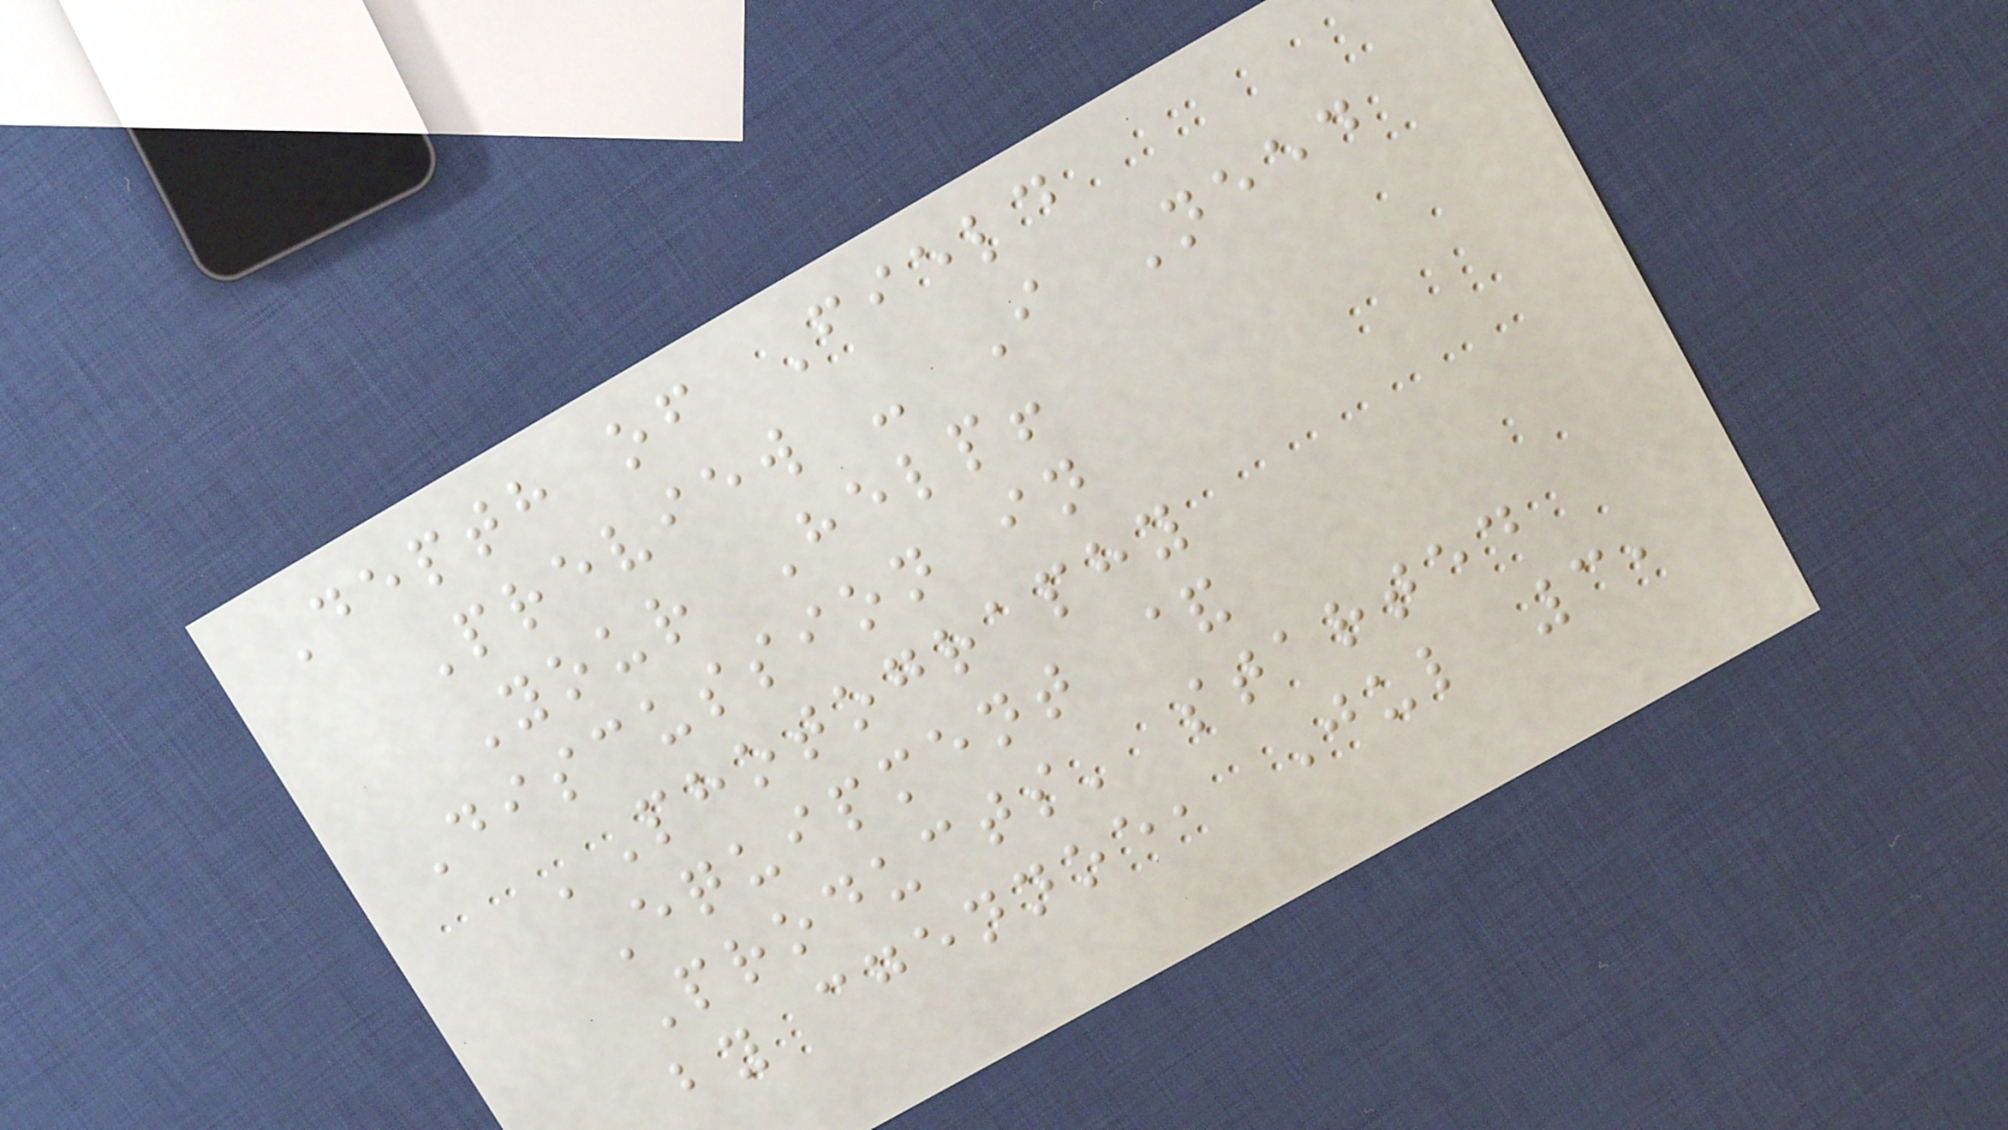Depth of Field
Preview - I Need
Your Help!
Discussion in
'Photography
Equipment &
Products' started
by cgennoe, Jul 3,
